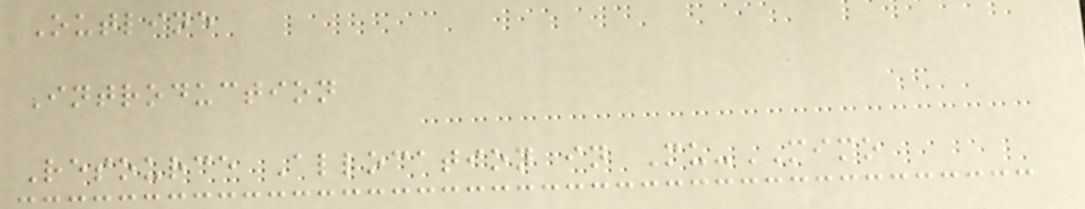Outline
Introduction
Resource Allocation in Mu-MIMO
